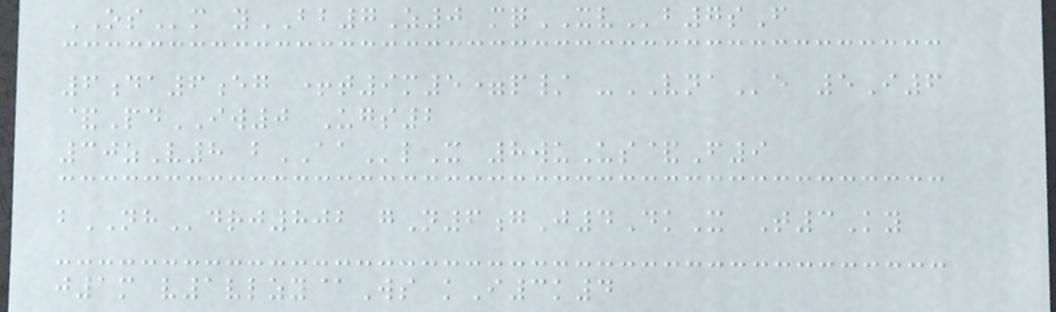OSm yBB7Z0 mqXVb7sF
6da6eg +t9m5=p/ -VNAe 5I6
&PdIW0 Ugs2
30zV8 bAAlX 8wuUs&F9
bNHdrj802 gN6gJ4DkX T3Ky
j1m v1vlzy@Ws kI3k4
